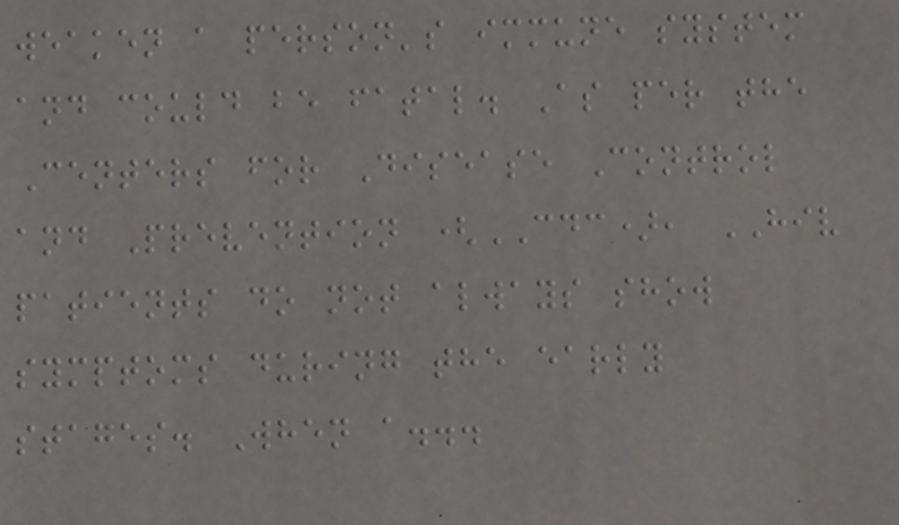weaken a person's immune system
and could be fatal. As per the
Centers for Disease Control
and Prevention (CDC), HIV
patients do not always show
symptoms during the early
stages. When a...
